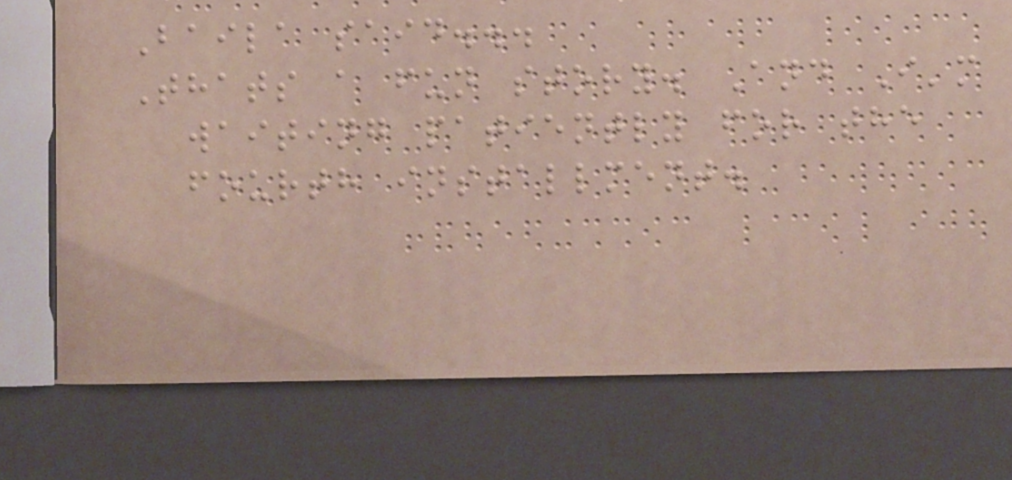Baila said...
Thats a fun story. And I'm
waiting patiently for the
fourth installment.
